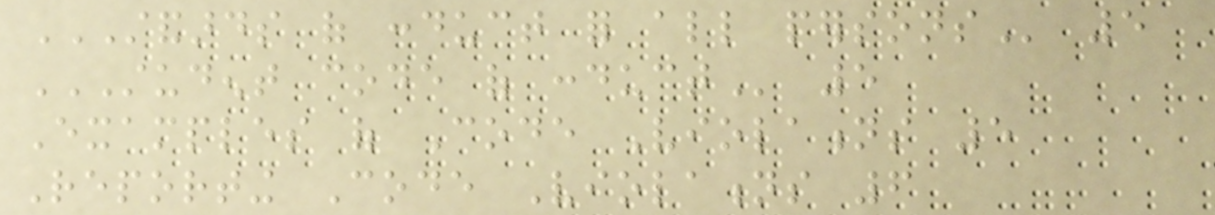STANDARDS OF CONDUCT FOR ALL PERSONS 5
STUDENT CODE OF CONDUCT 5
Examples of Code Violations 5
Reporting Code Violations 6
